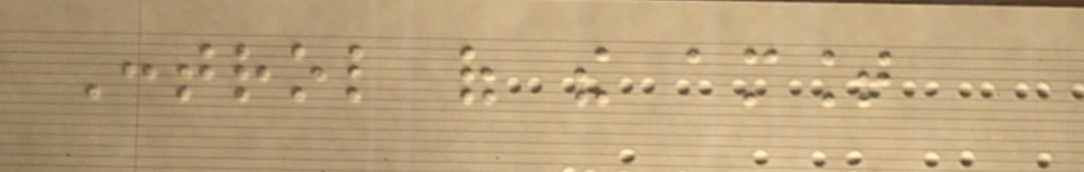Control of the amount
